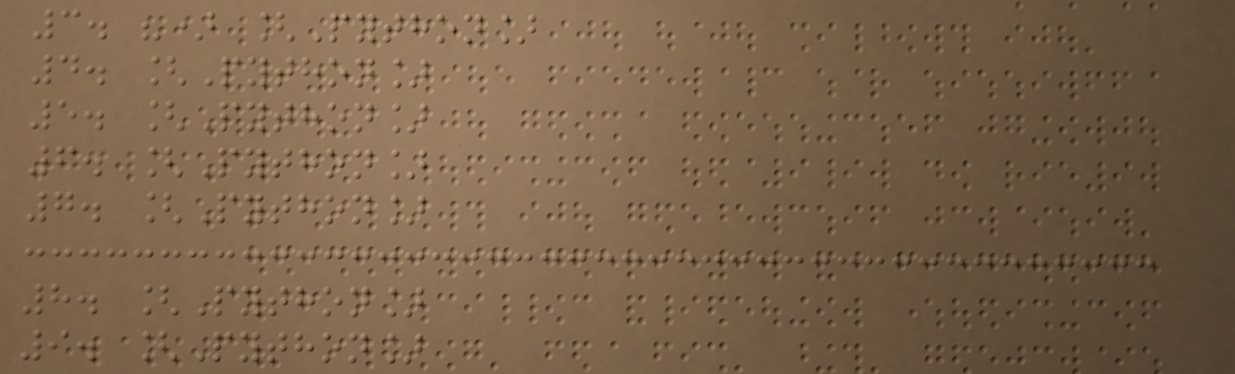3. ") [Python]
4. [Python]
5. [Python]
6. [Python]
7. [Python]
8. [Python]
9. [Python]
